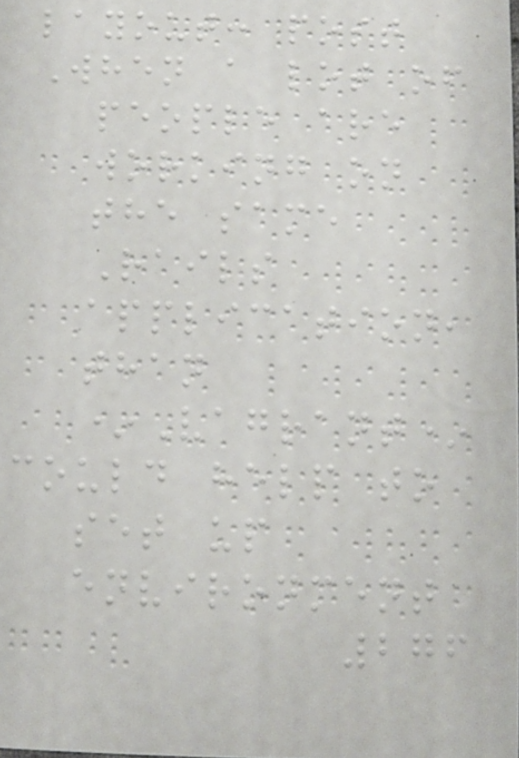layout: post
When a lot of
people are
working on
the same
Rails
application,
than
*Vagrant*
could help to
set up
environment
276
